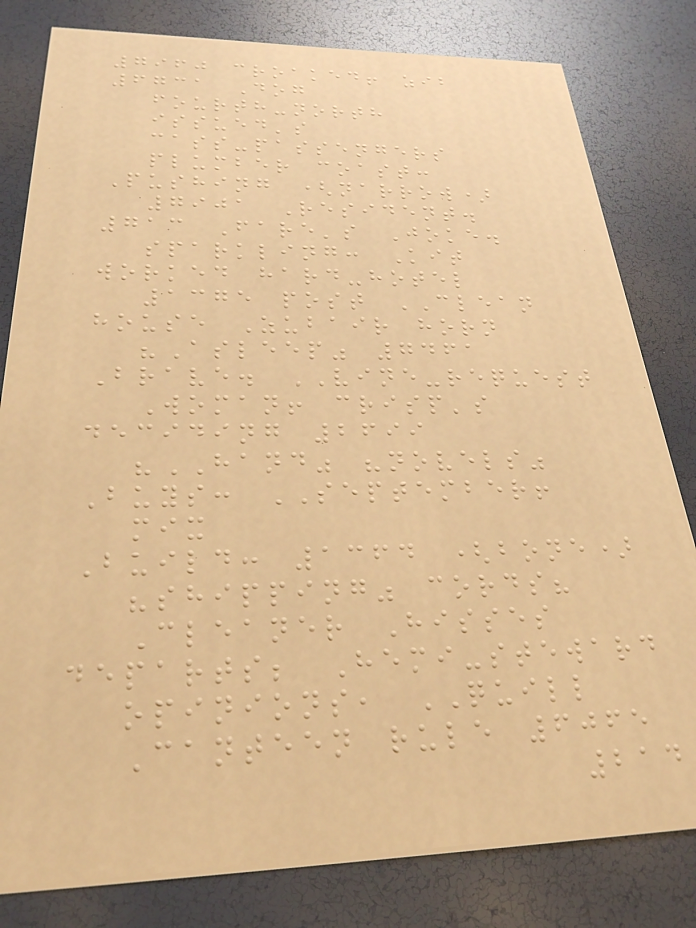7960 croaked! zib
6731 Dog
fourth-north
issued's
cass-passengers
plumber coast:
Pushing (narrow)
7901 Resident.
713 Fare's Joke.
sparkling: Kit
worked hard-hotel
1375 post CLEAN
house Zubair horn
"Asleep" 7461
Brave. VINE-request
Woman! crisp's
deciding 2699
"HAND" "novels"
Buys: SEPTEMBER!
mix
Build: 1364 (bone)
"shipping" cords?
Cleaner Hisses
departs; Hemi-steward
opinions, QUILL
Canteen rule 6065
214
